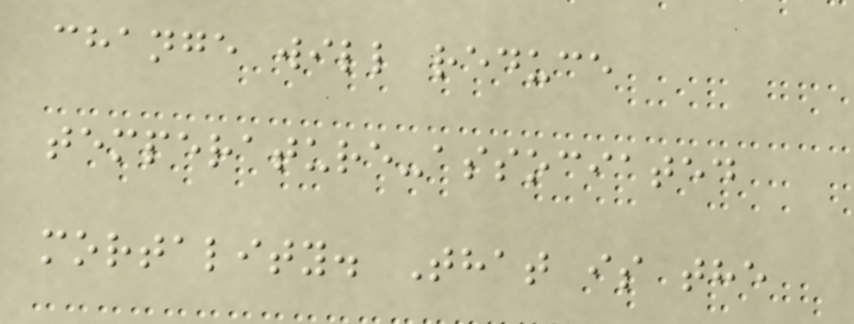change will reduce
temperature-associated
mortality. That is the
